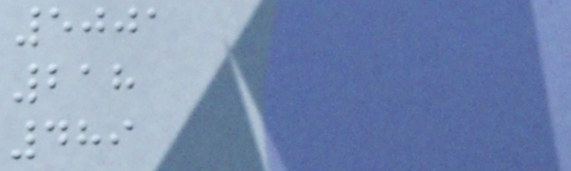5001
218
489
